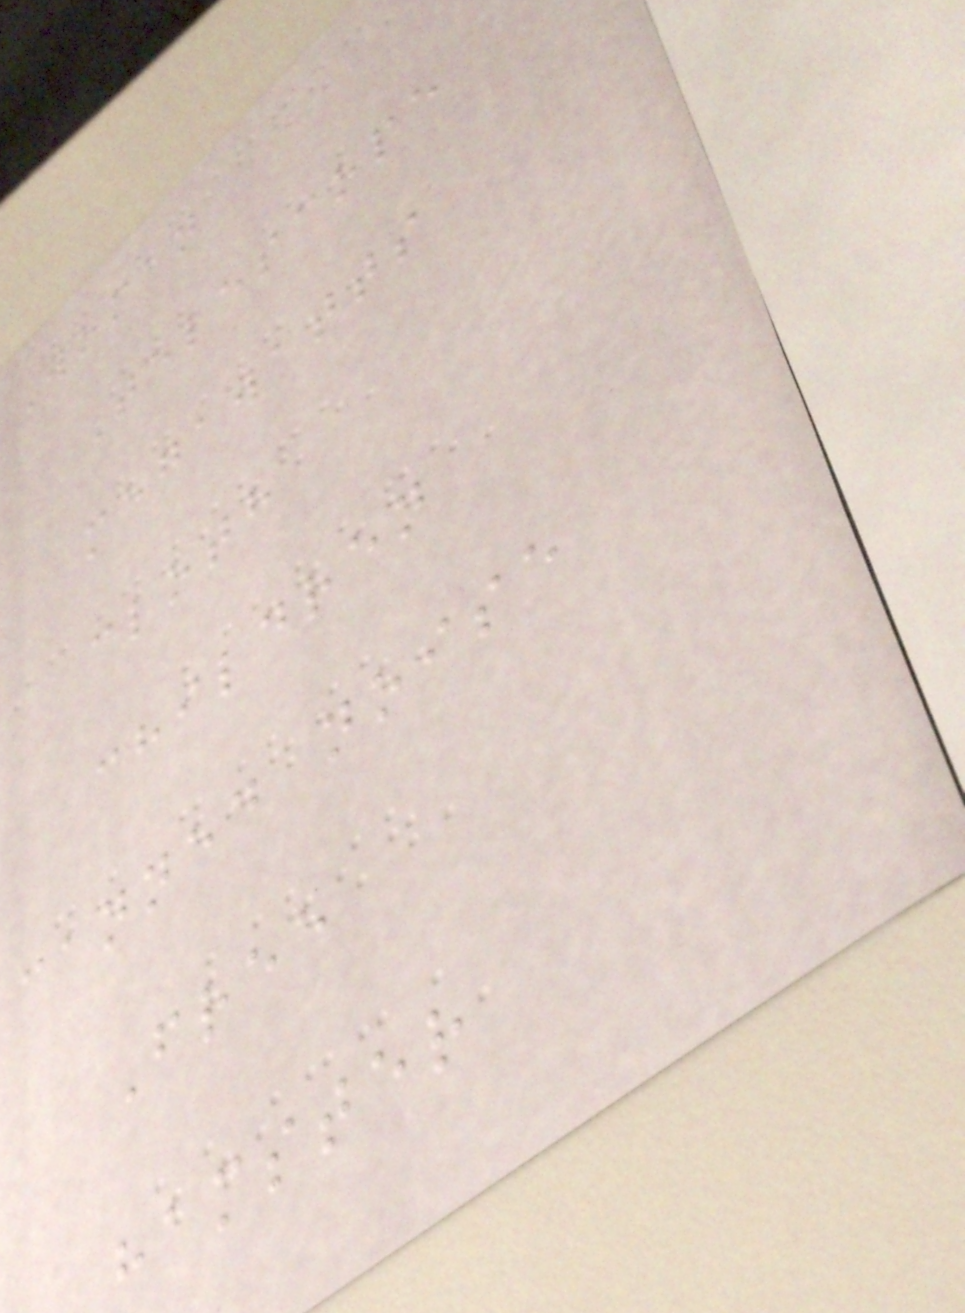Woman
Telescope
megawatts
cloth
children
canned noise
Free
hamster
